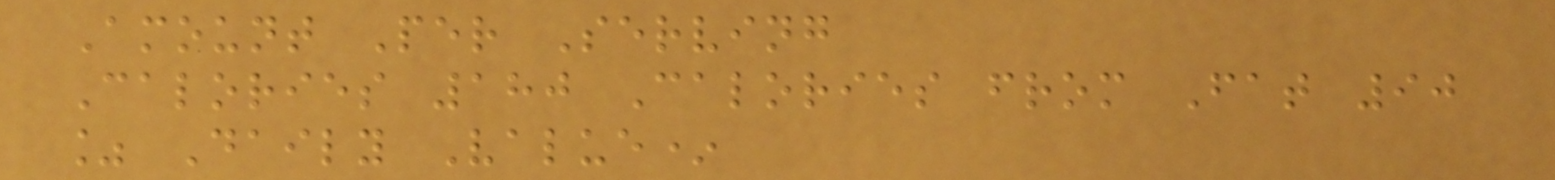Amount Per Serving
Calories 180 Calories from Fat 90
% Daily Value*
